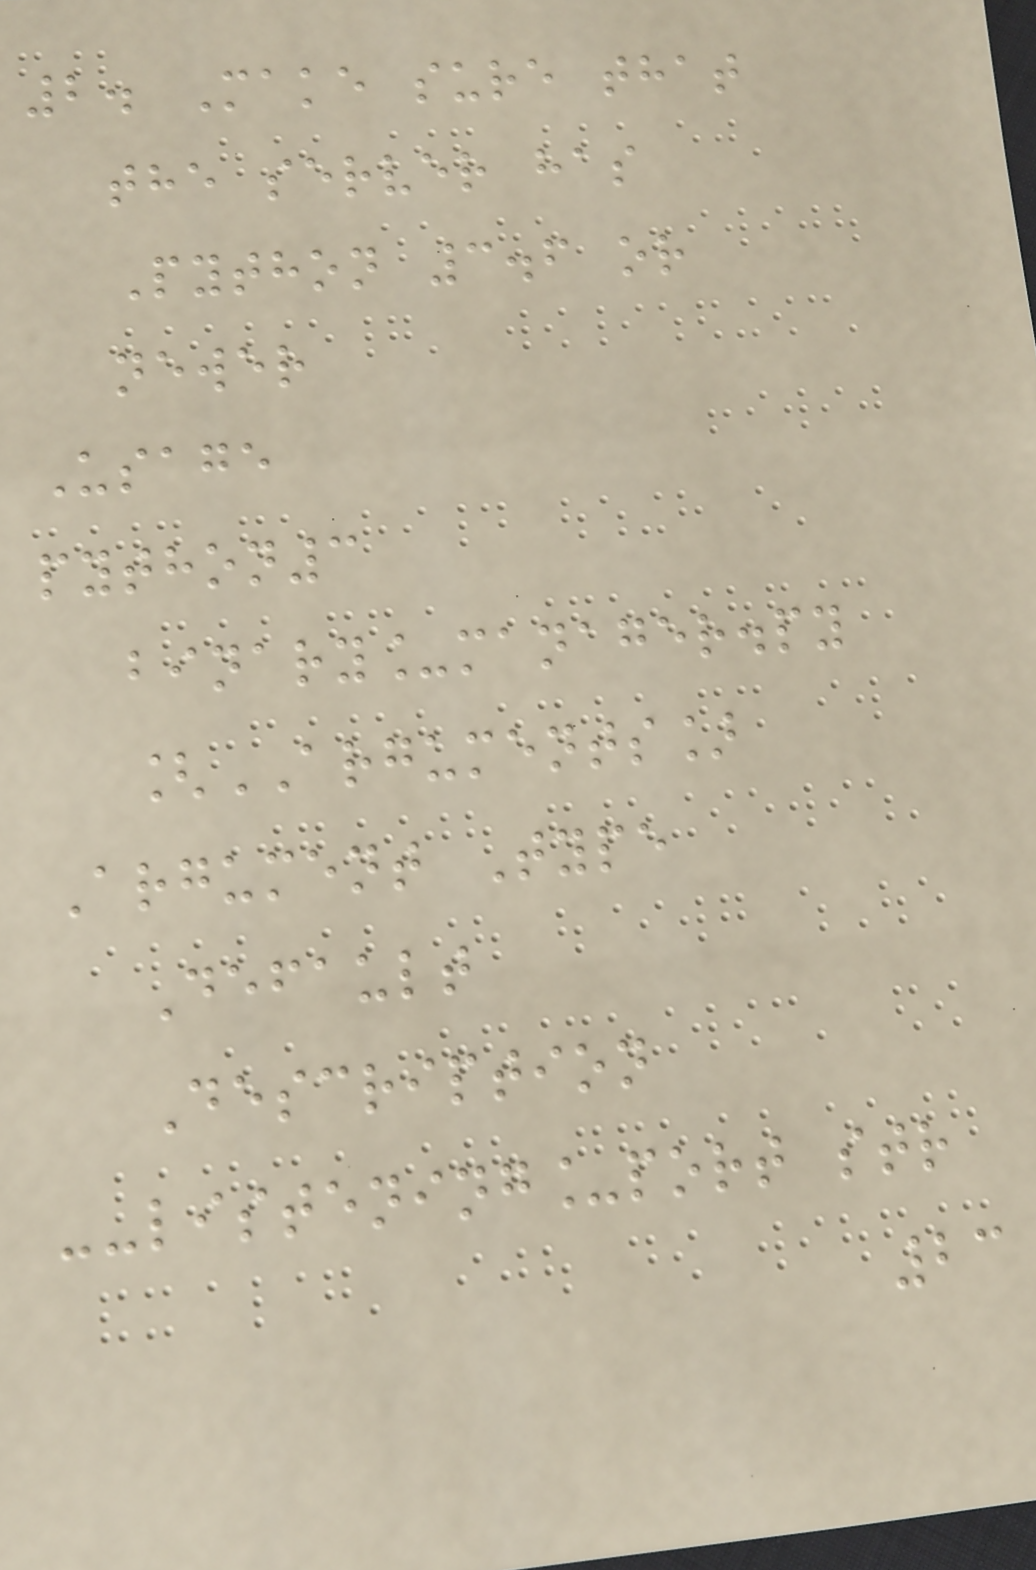2. Make sure that
the server has
Python 3.6 or
newer
Usage
python3
binary_manager.py
[ARGUMENTS]
Argument Type
Default
Description
--listening_port str
23
